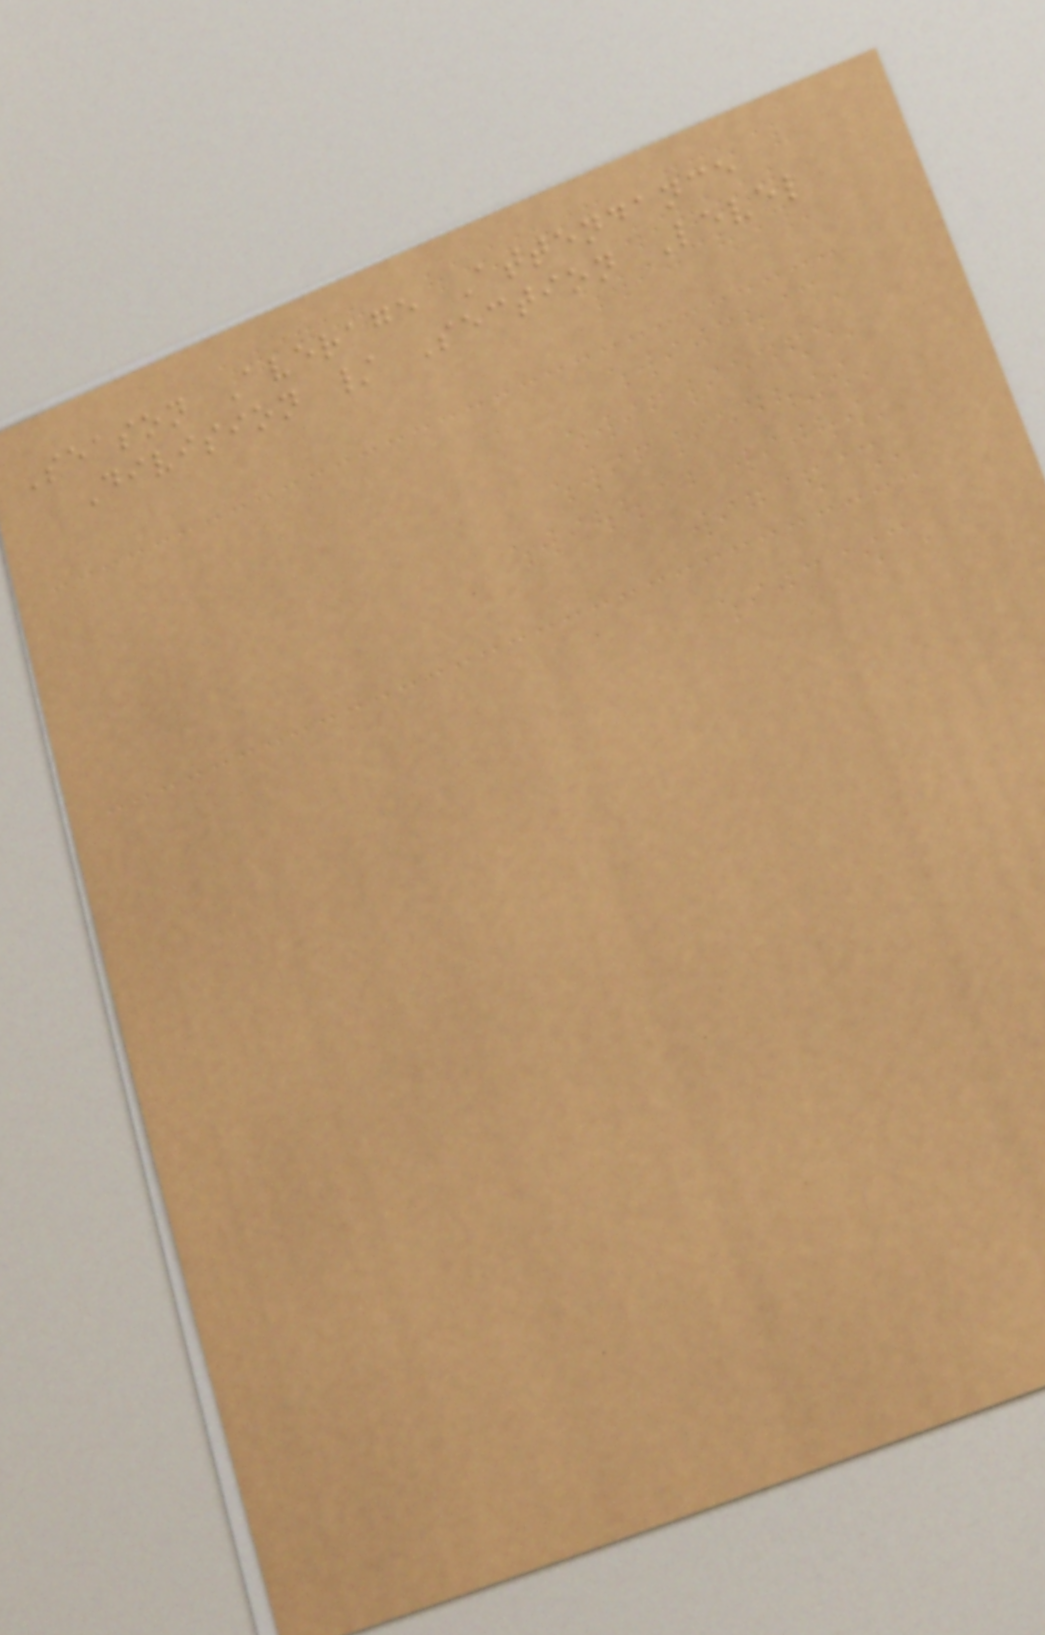Season Average Attendance
Division / Section Level
